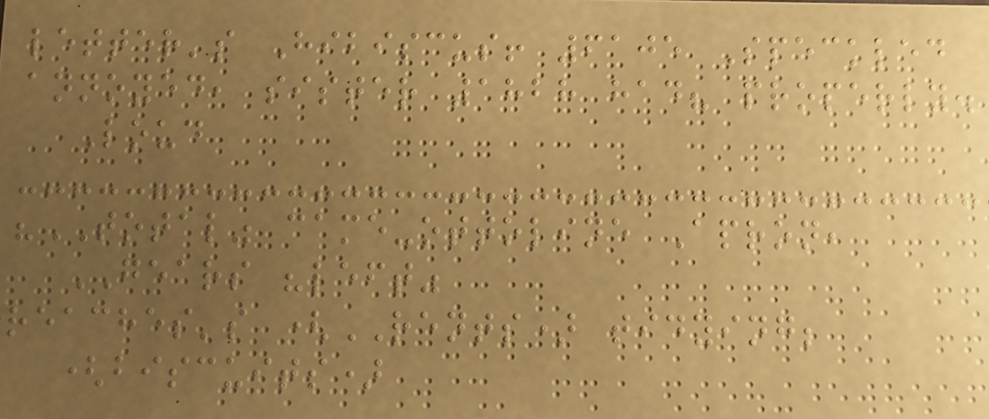letter's Hibiscus! 6105 Speckled
annoyed, sister 1828 had? properly.
Loud
"TOTAL" came-ottoline Apron,
GEARS "left"
reaches's (RENTS) tidying;
(biscuits)
